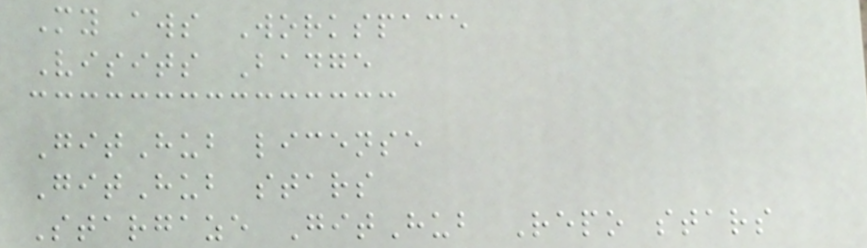My aws Workspace
Visits Badge
GitHub license
GitHub stars
Stargaze GitHub Repo stars
